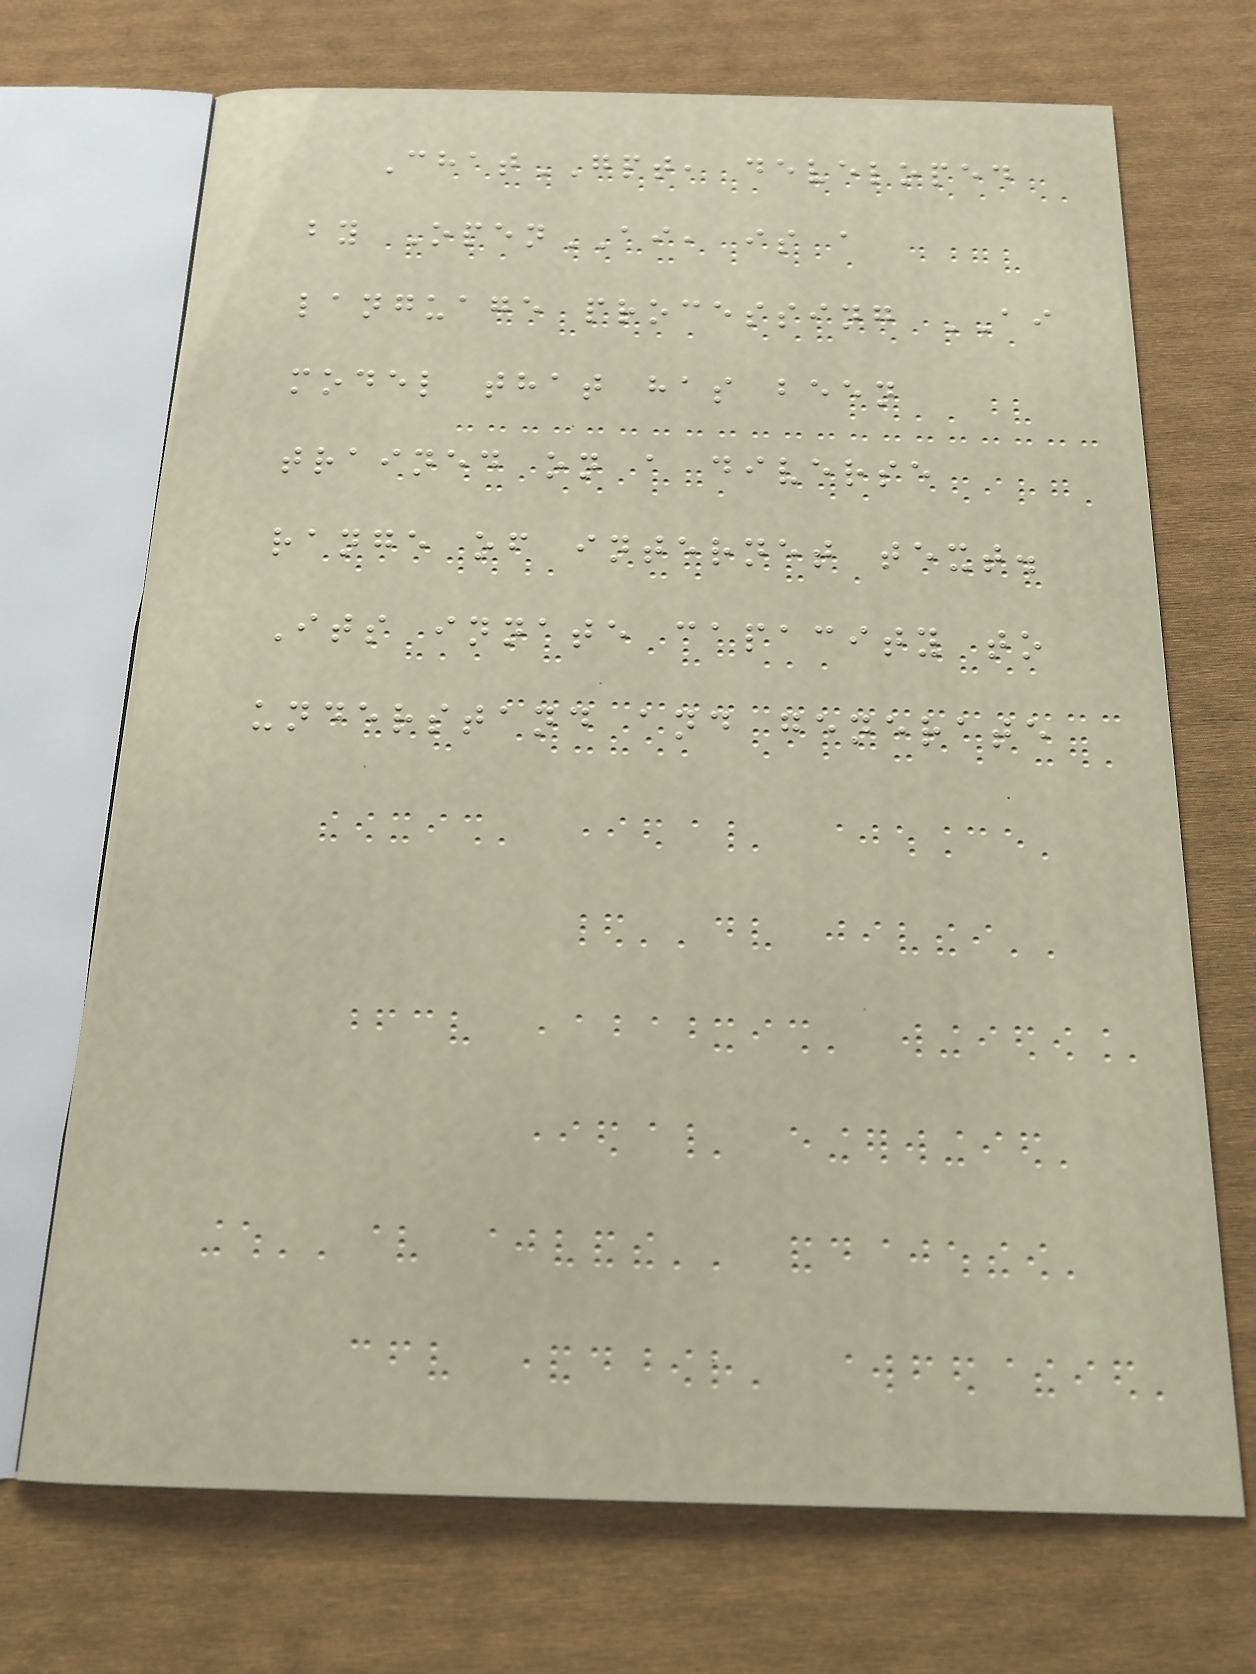ChatGPT, developed
by OpenAI, is a
language processing AI
model that has been
trained on a diverse
range of internet text.
Its innate capacity to
understand and generate
